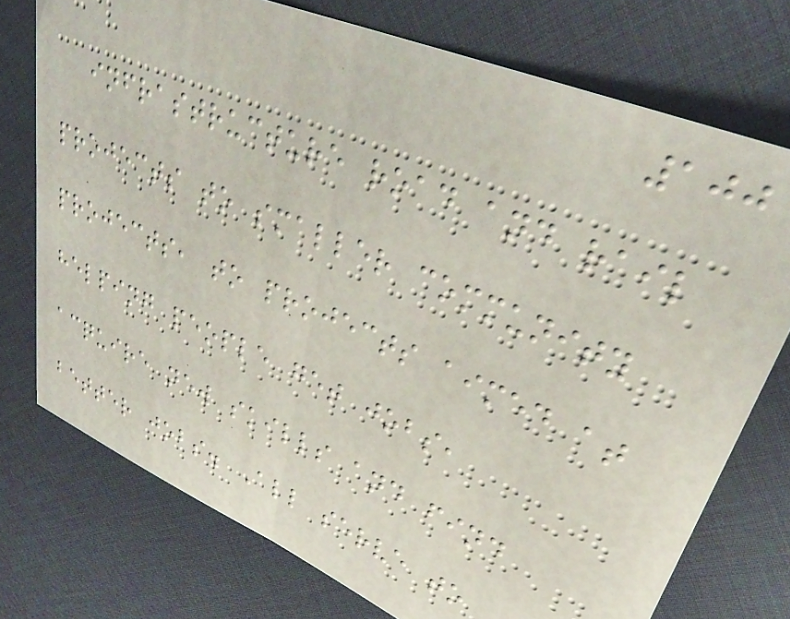100
infrastructure road and rail
projects to smaller community
projects, to projects aimed at
helping people get jobs,
acquire new skills and find
better jobs. All serve to
